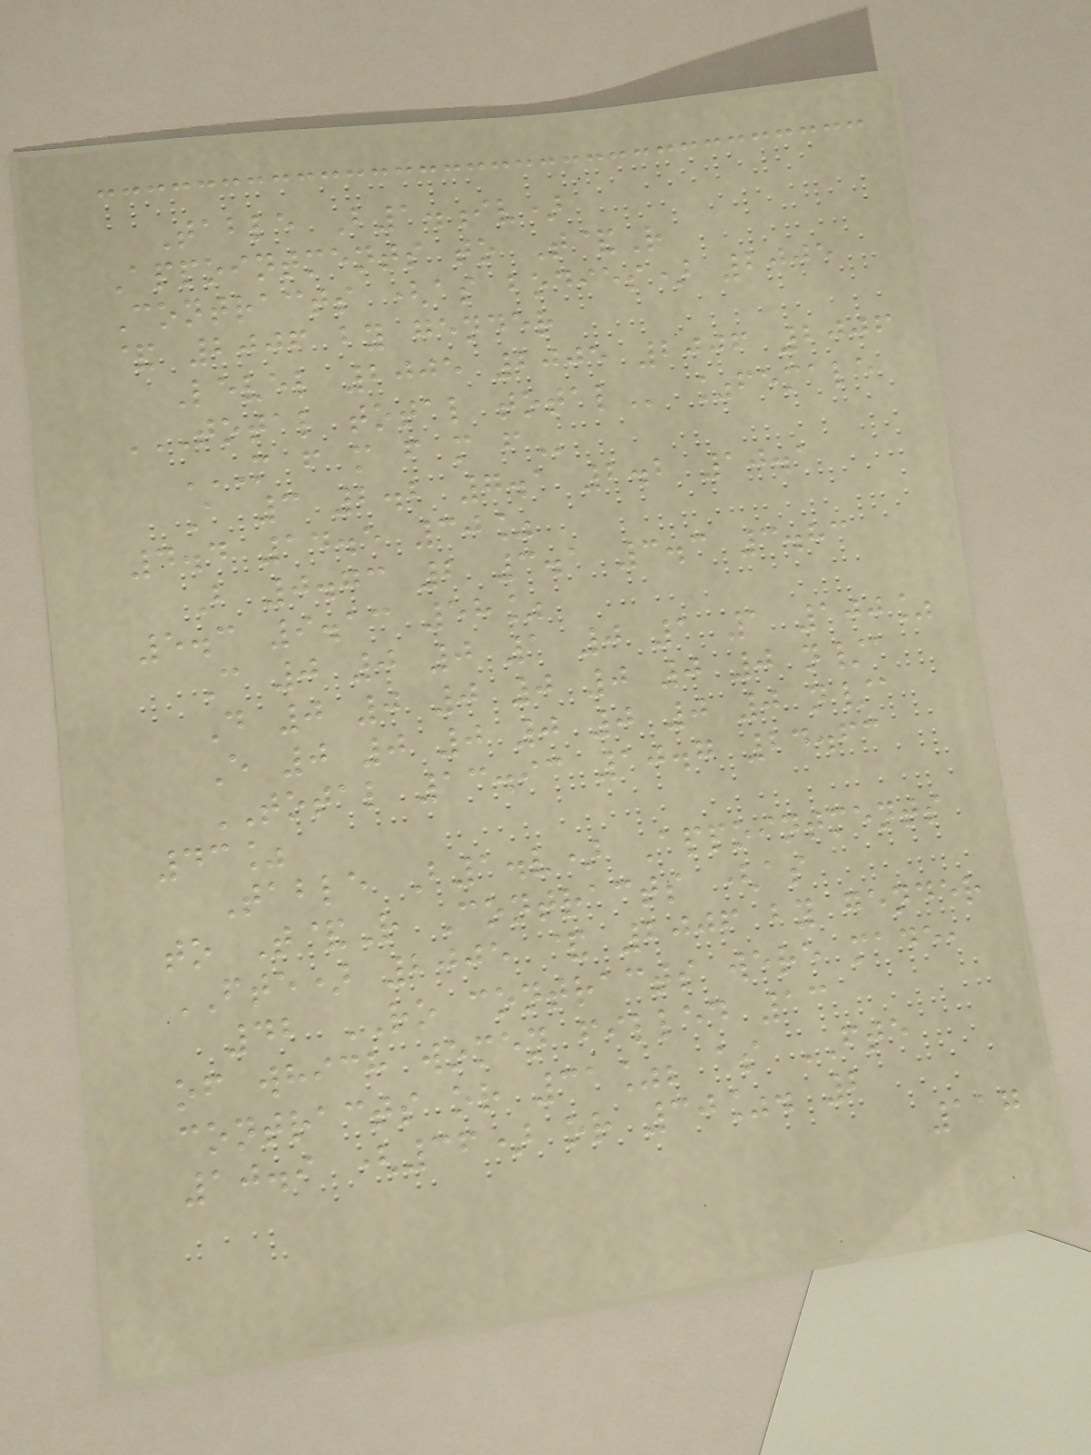Table B1.iv)
Appointments to T&R
Contracts (as bodies) 2005
& 2006 by gender
Level 2005 2005 2006 2006
TOTAL TOTAL TOTAL %female
M F M F M F
A 3 2.2 7.1 2.2 10.1
4.4 14.5 30%
B 0.73 2 3.1 3.3 3.83
5.3 9.13 58%
C 0 0 0 1 0 1 1 100%
D 0 0 0 0 0 0 0 n/a
E 0 0 0 0 0 0 0 n/a
TOTAL 13.93 10.7 24.63
43%
Table B1.v) Appointments
to T&R Contracts (as
FTE) 2005 & 2006 by gender
42 RO contracts were made,
of which women filled 13
contracts or 31%; as FTE
10.9 (36) or 30%. 2
117
